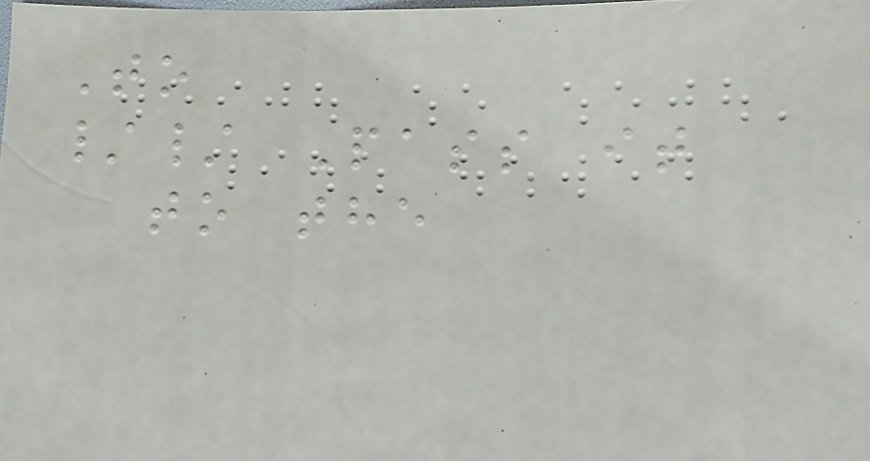To
// Pass it
to the
